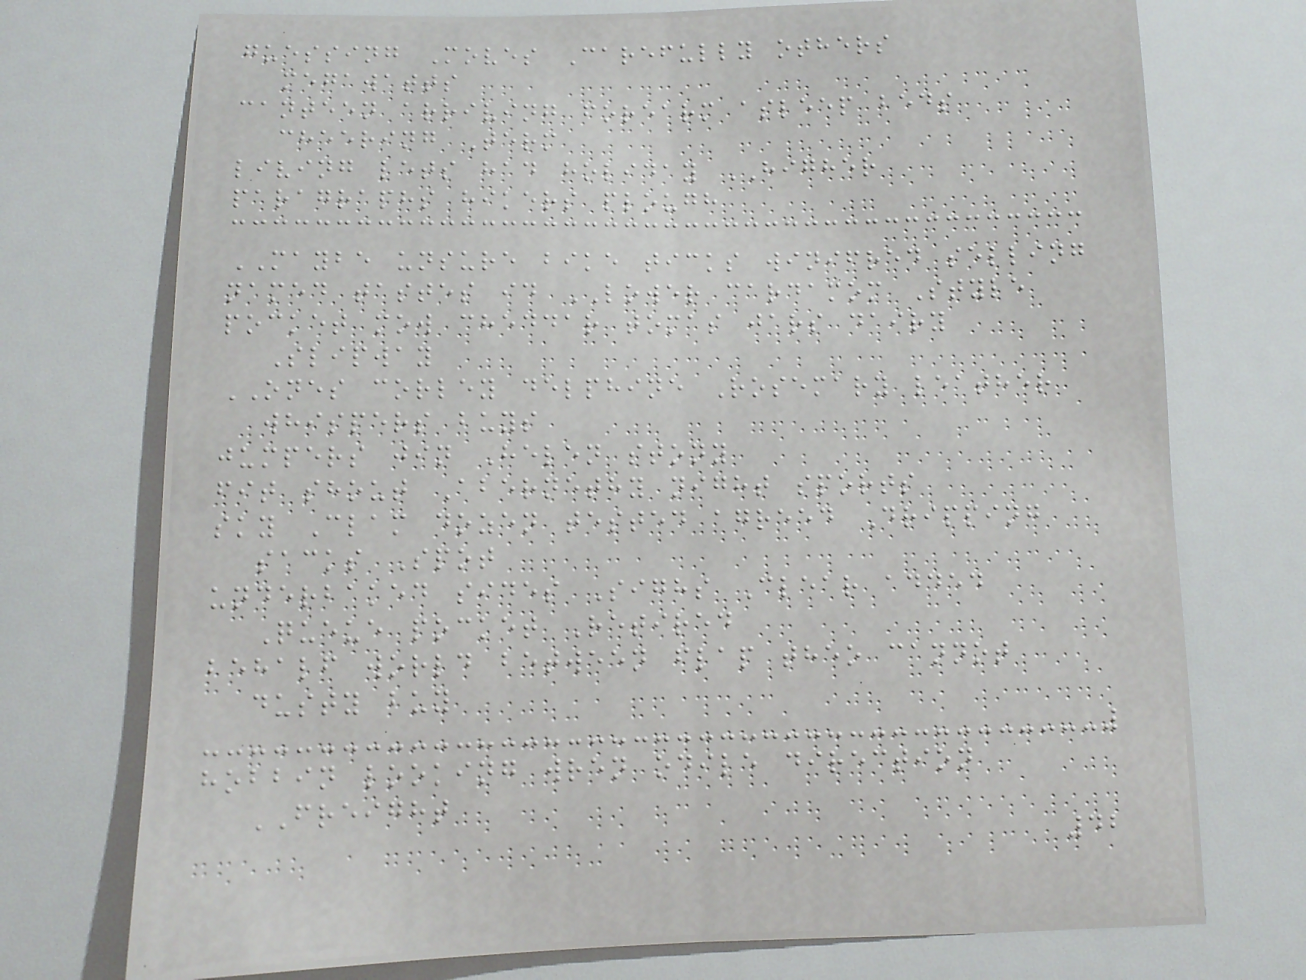guessing Moves Carefully others
megawatts
canteen arriving forearm asleep beds
cheering Term
living lets had holiday HIGHER
paragraphs hikers plough
MAYBE unsure bike ticks winifred selling
named tastes id LOWER cardamom Style
pocket mow cheddar tomas jars dairy
Slipway
ONES corley delphine Rosemary leather
whispers buys
jumpers jin Helen stony
fit shout Abernethy night sports
sky Clam dozen tested agreed Dripping
sacks Spot
underbaked sides Sighs Clear added
Queue pocket Retired
behalf world between flap theo cannot
dusty buy
hobbin looking wren odile direction
FREIGHT
42
